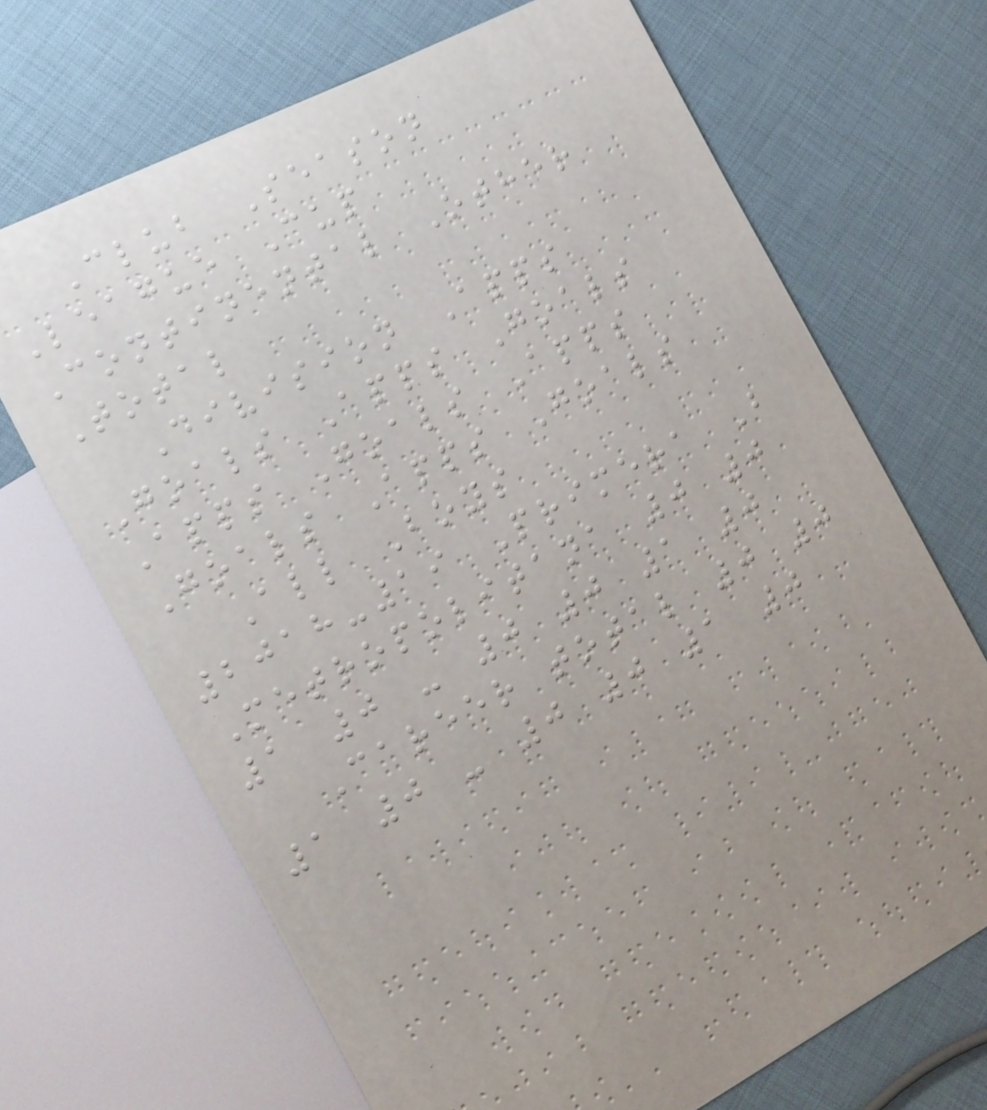Club Season
League Cup
Continental Other
Total
Division Apps
Goals Apps Goals
Apps Goals Apps
Goals Apps Goals
All Boys
2018-19 Primera B
Metropolitana 0 0
1 0 - 0 0 1 0
Career total 0 0
1 0 - 0 0 1 0
